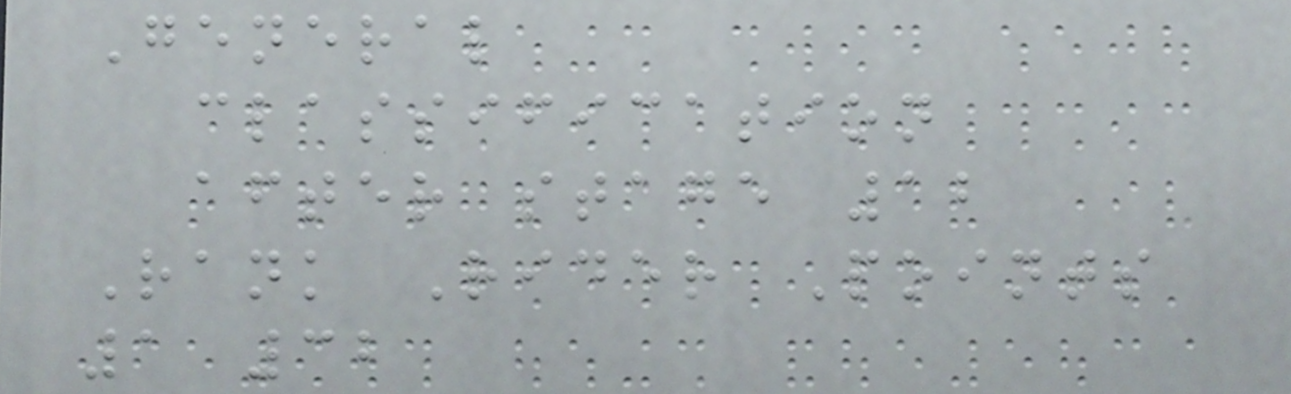General
classification
after stage 12
Rank Rider Points
1 32
